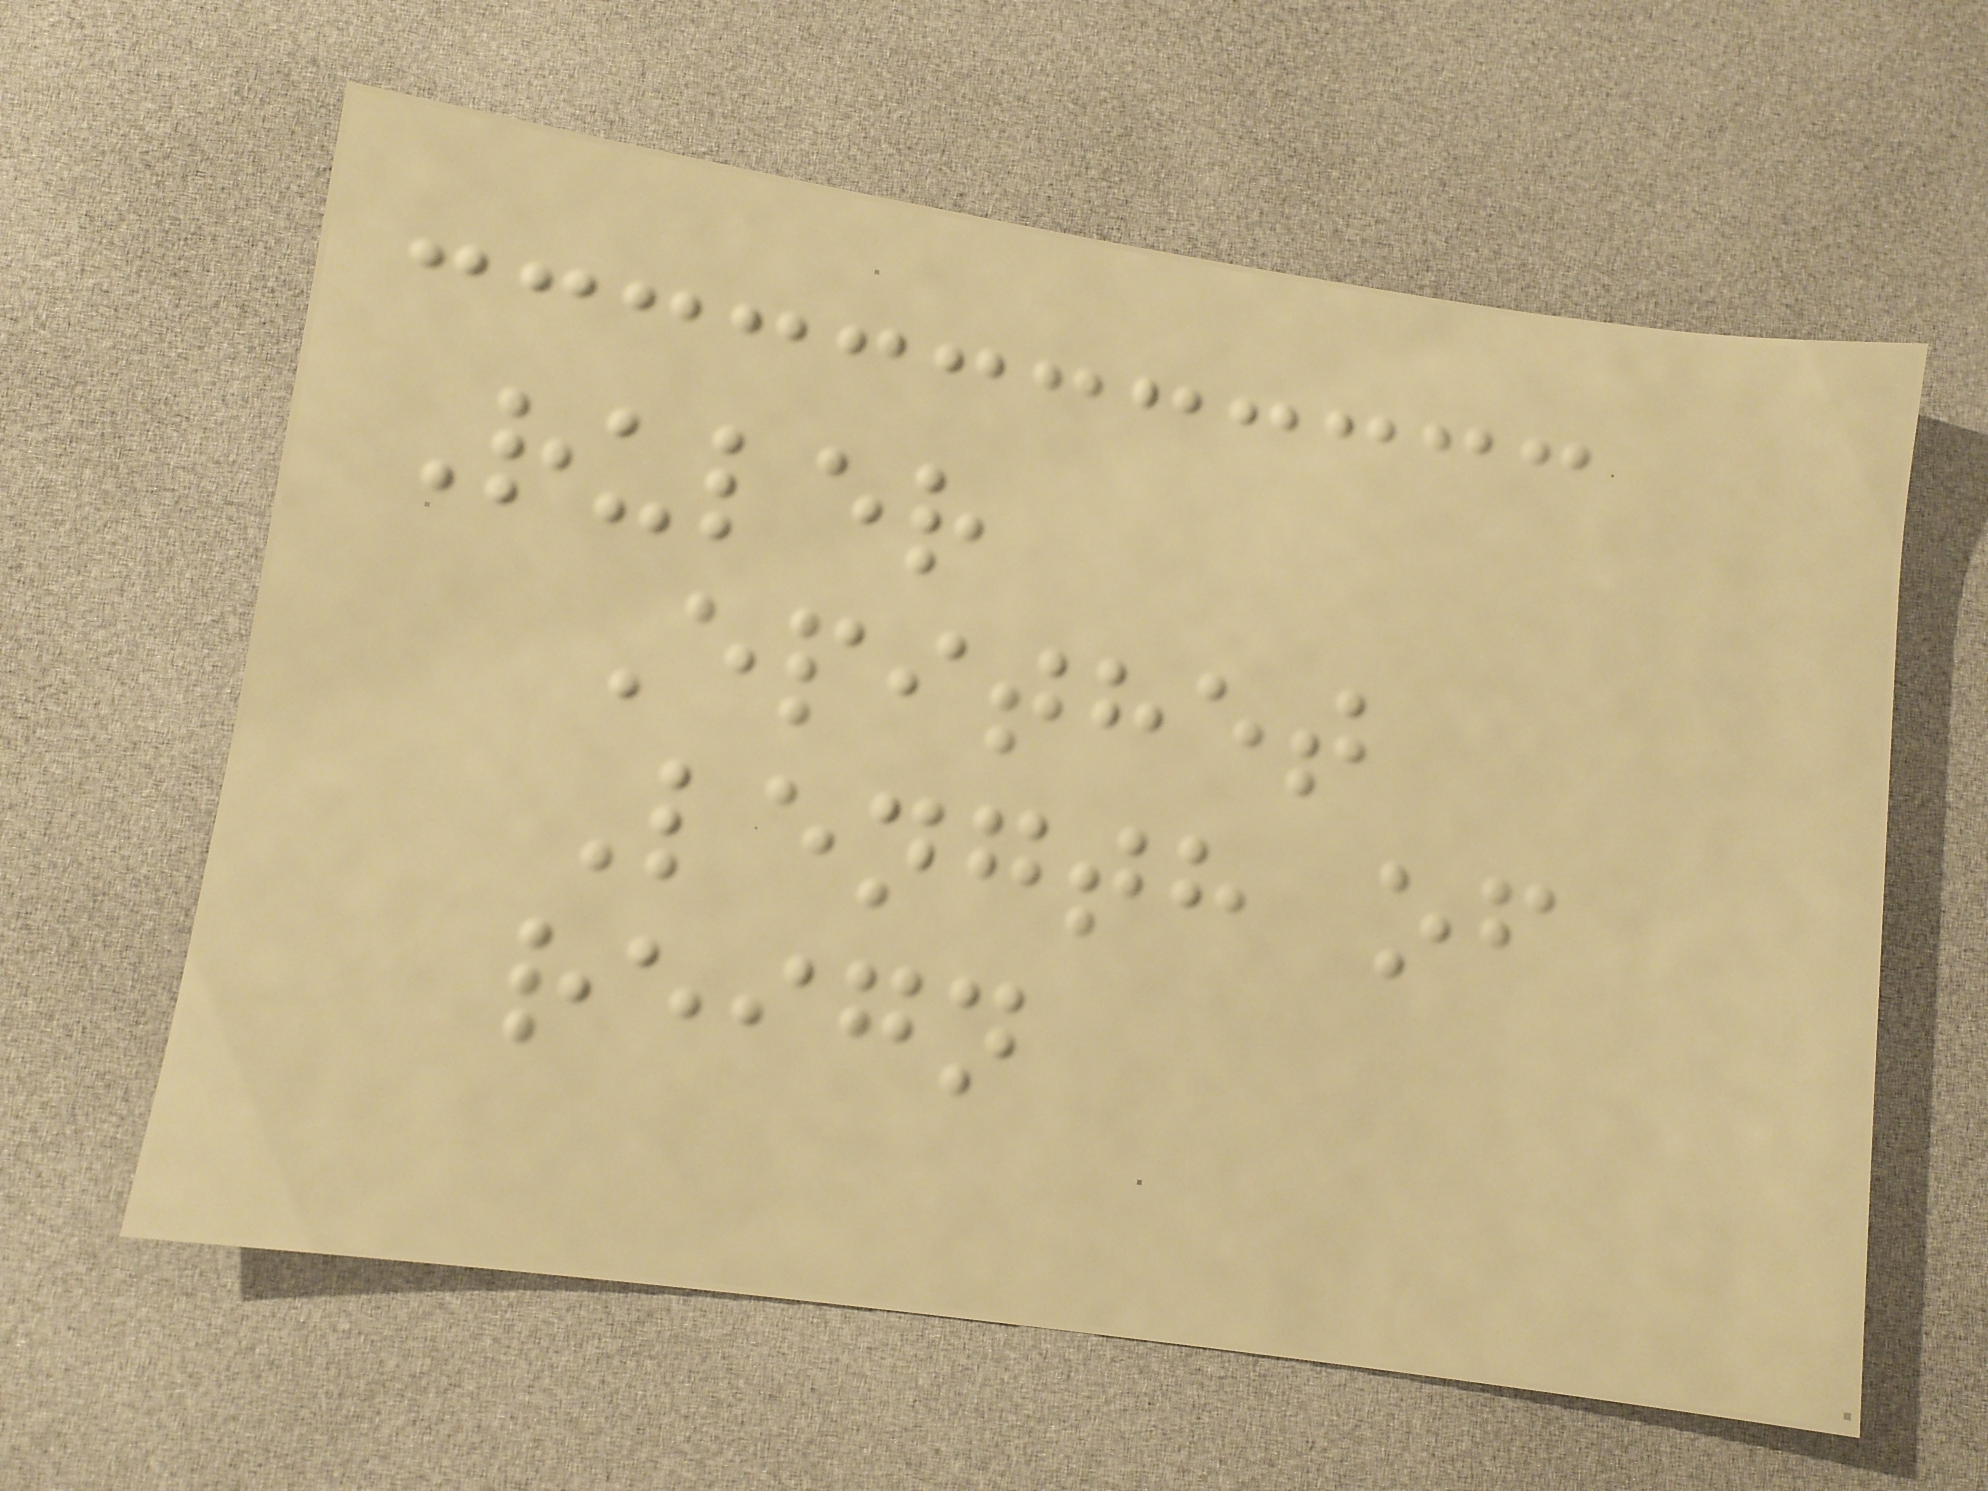Ruler
Epithet
Length of
reign
